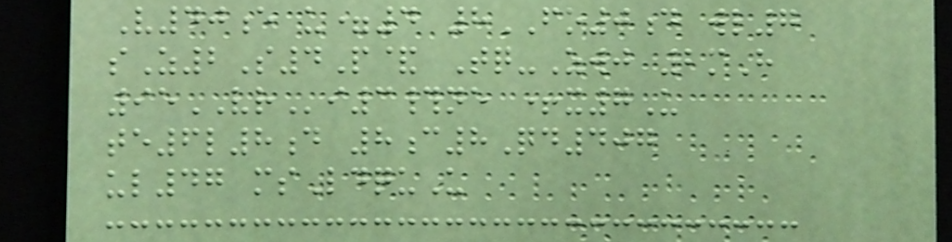V40e u=4 8FO0d wl7
sZ2S4P& Tq-Zwj 2mH
95VRi3#ne +x7U
te6l8d 8c8Qd407
ul47 msLdquU
